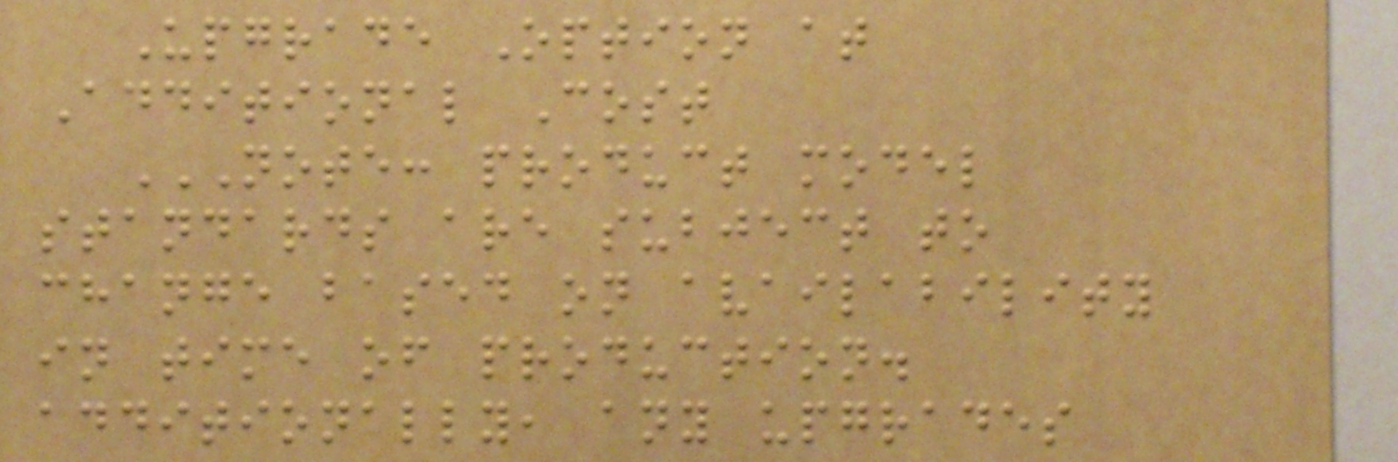Upgrade Option at
Additional Cost
NOTE: PRODUCT MODEL
STANDARDS ARE SUBJECT TO
CHANGE BASED ON AVAILABILITY
IN TIME OF PRODUCTION.
ADDITIONALLY, ANY UPGRADES
